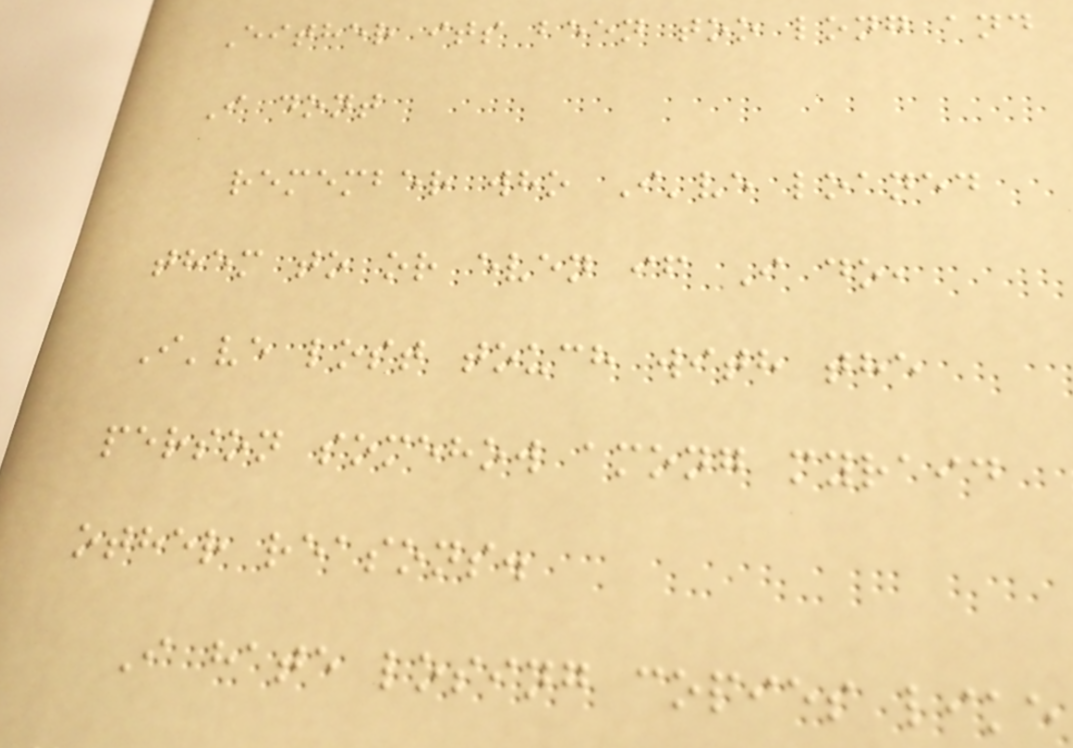Either its been too long and
I dont
remember who I've loaned
them to or even if I do,
I've lost touch with the
person somehow among myraid
other reasons.
I hate losing copies like
